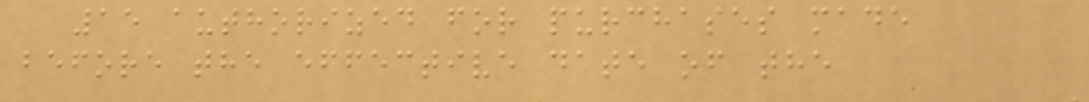15 authorized for purchases made
before the effective date of the
